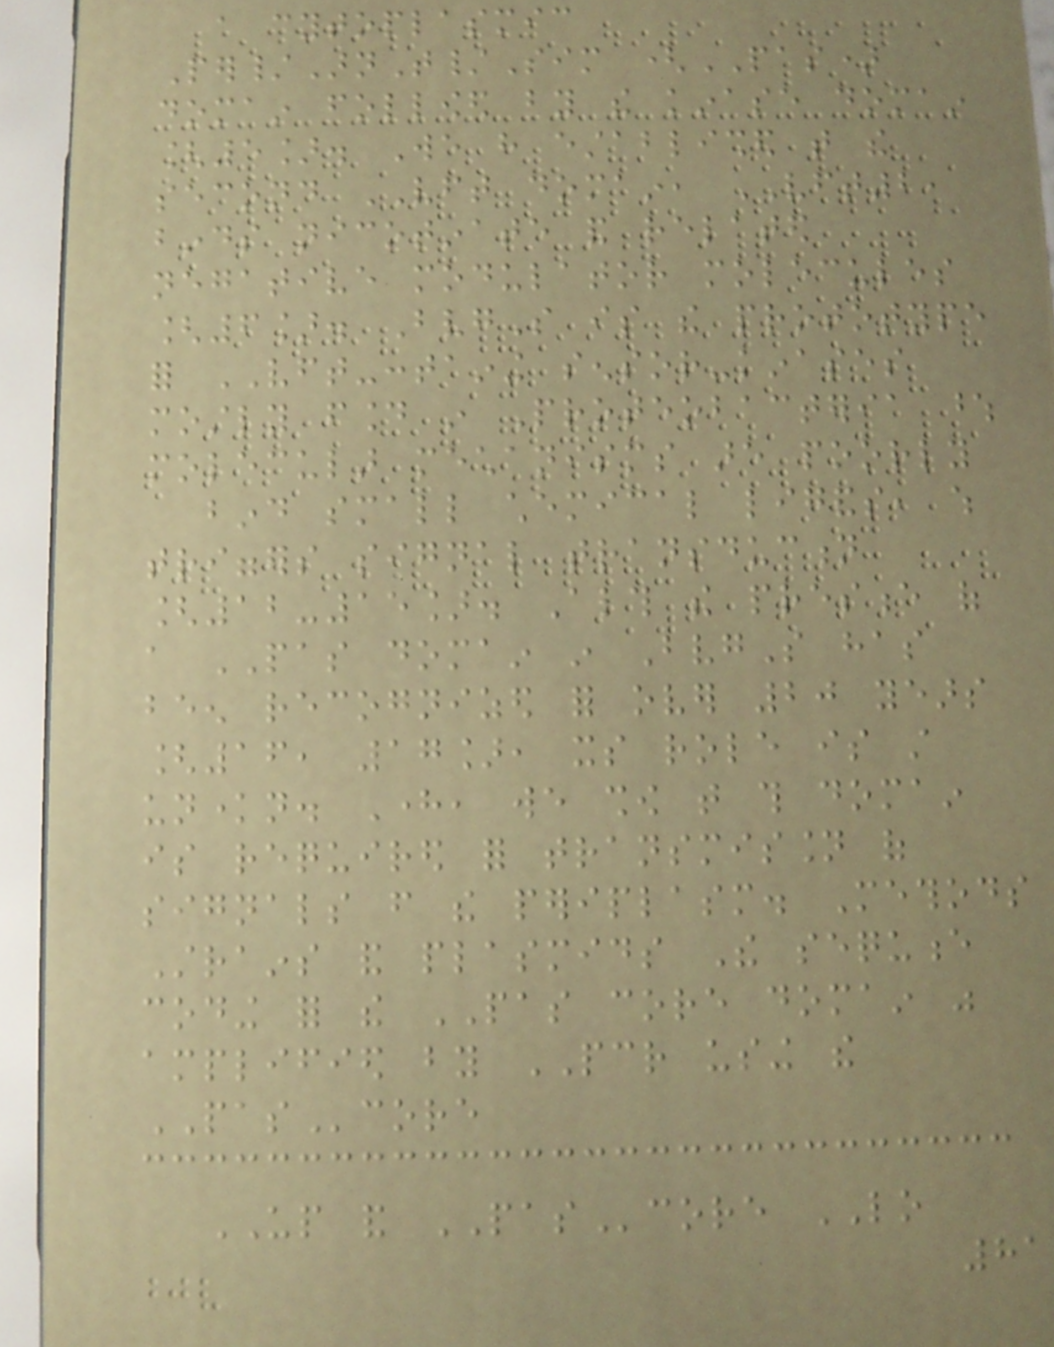a cytoplasmic
Per/ArnT/Sim (PAS)
domain followed by the kinase domain
[5]. We have established that the
second VFT domain, VFT2,
binds nicotinate and related
negative modulator molecules
[6]. BvgS is the prototype
for VFT-containing sensor-kinases
mostly found in Proteobacteria whose
molecular mechanisms are poorly
bind small chemical ligands, which
triggers signal transduction
[12-15]. Although the presence of
a PAS domain in BvgS has
been recognized for over 20 years
[16, 17], its role is still
unknown. Here, we show that this domain
is required for transmission of
signals from the periplasm. Methods
Strains and plasmids The sequence
coding for the PAS core domain was
amplified by PCR using the
PAScore
UP and PAScore LO
81
